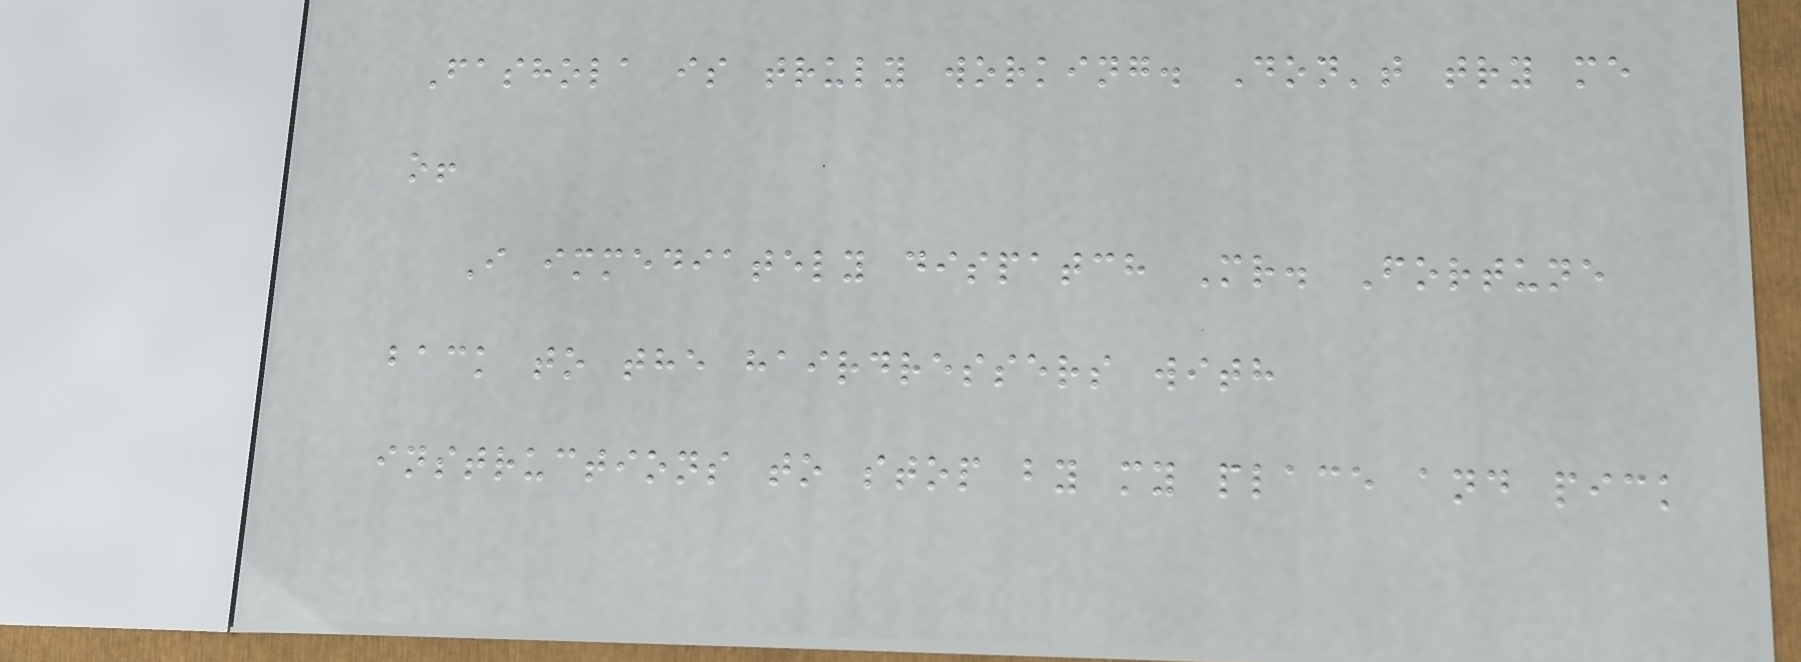Fashola is truly working. Don't try me
o!
I immediately dispatch Mr. Fortune
back to the hairdressers with
instructions to stop by my place and pick
